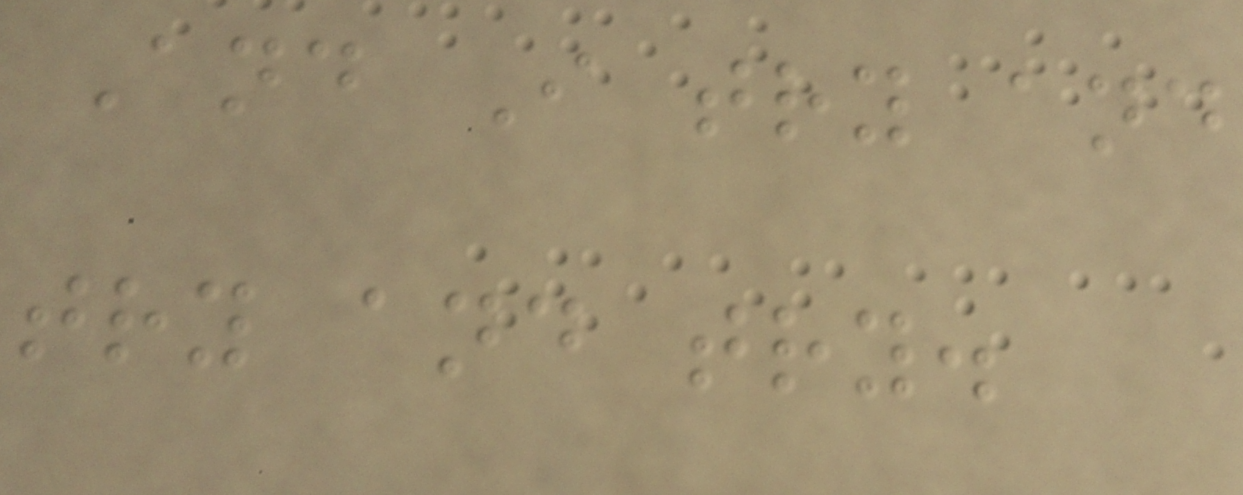And I try and
try and try.
